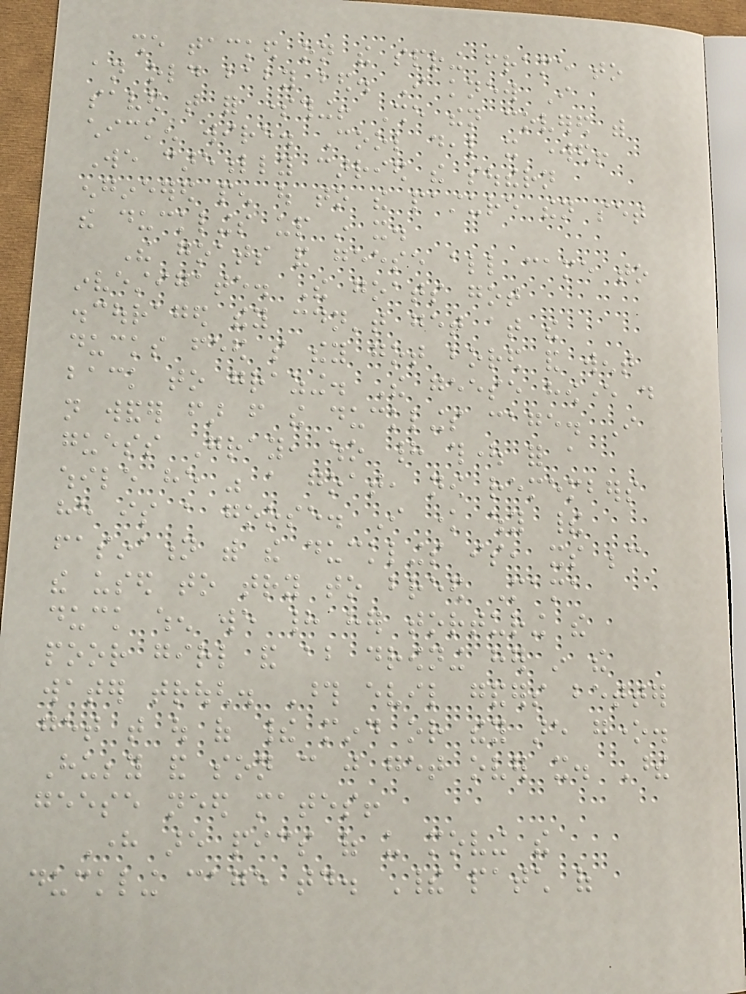she tacked on the spring frame to
an old baby bed. I knew I
saved that for something! She then covered with
chicken wire. Cool deal it worked!
We carefully carried the southern
engineered pen out to the pasture then set
the ducklings up in it.
The goats and geese all came to
investigate. The goats got
discouraged they couldn't get at the
ducks feed so they got bored and went
back to grazing. The geese however do
not wander far from the ducklings cage. I
guess Gray, who had thought for a
while he was a goat, now remembers
he is a goose. I know why their
fasination with the ducklings is, its because
the used to try to breed Mama
duck when we had her torturing the
poor girl and about drowning her in the
water trough. Those evil ganders better
get that out of their mind or they are gone.
Hubby and son can just get over it. These
geese need mates!
Here are pics of us moving the
duckling cage today. Their patch of
